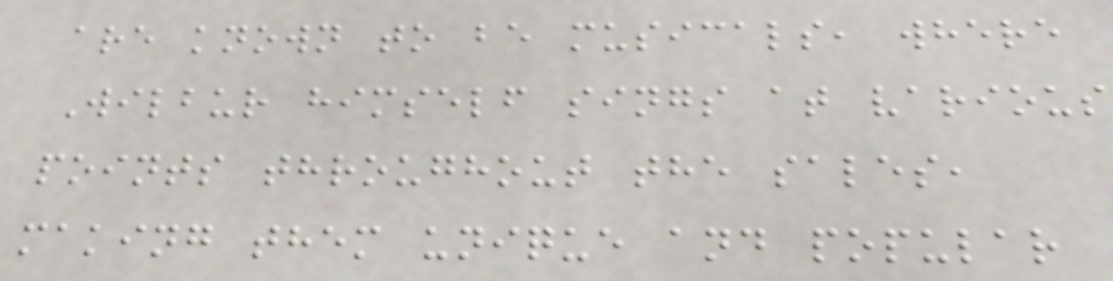are known to be musicals, where
Wilbur himself sings at various
points throughout the sales,
making them unique and popular
